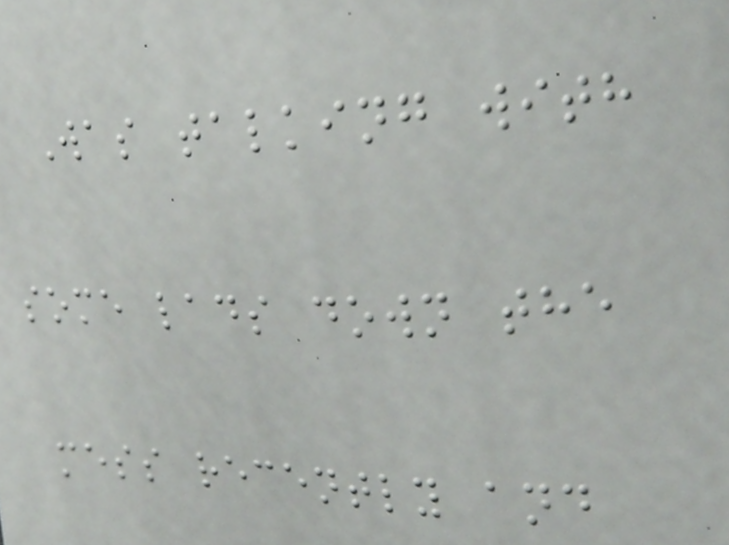Was talking with
some lads down the
mess recently and
